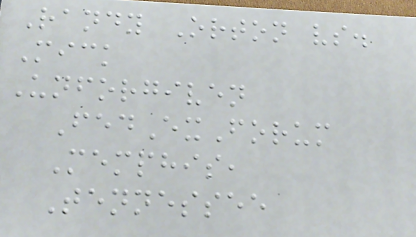Randy Orton vs.
Mick
Unforgiven
FedExForum
Memphis,
Tennessee
